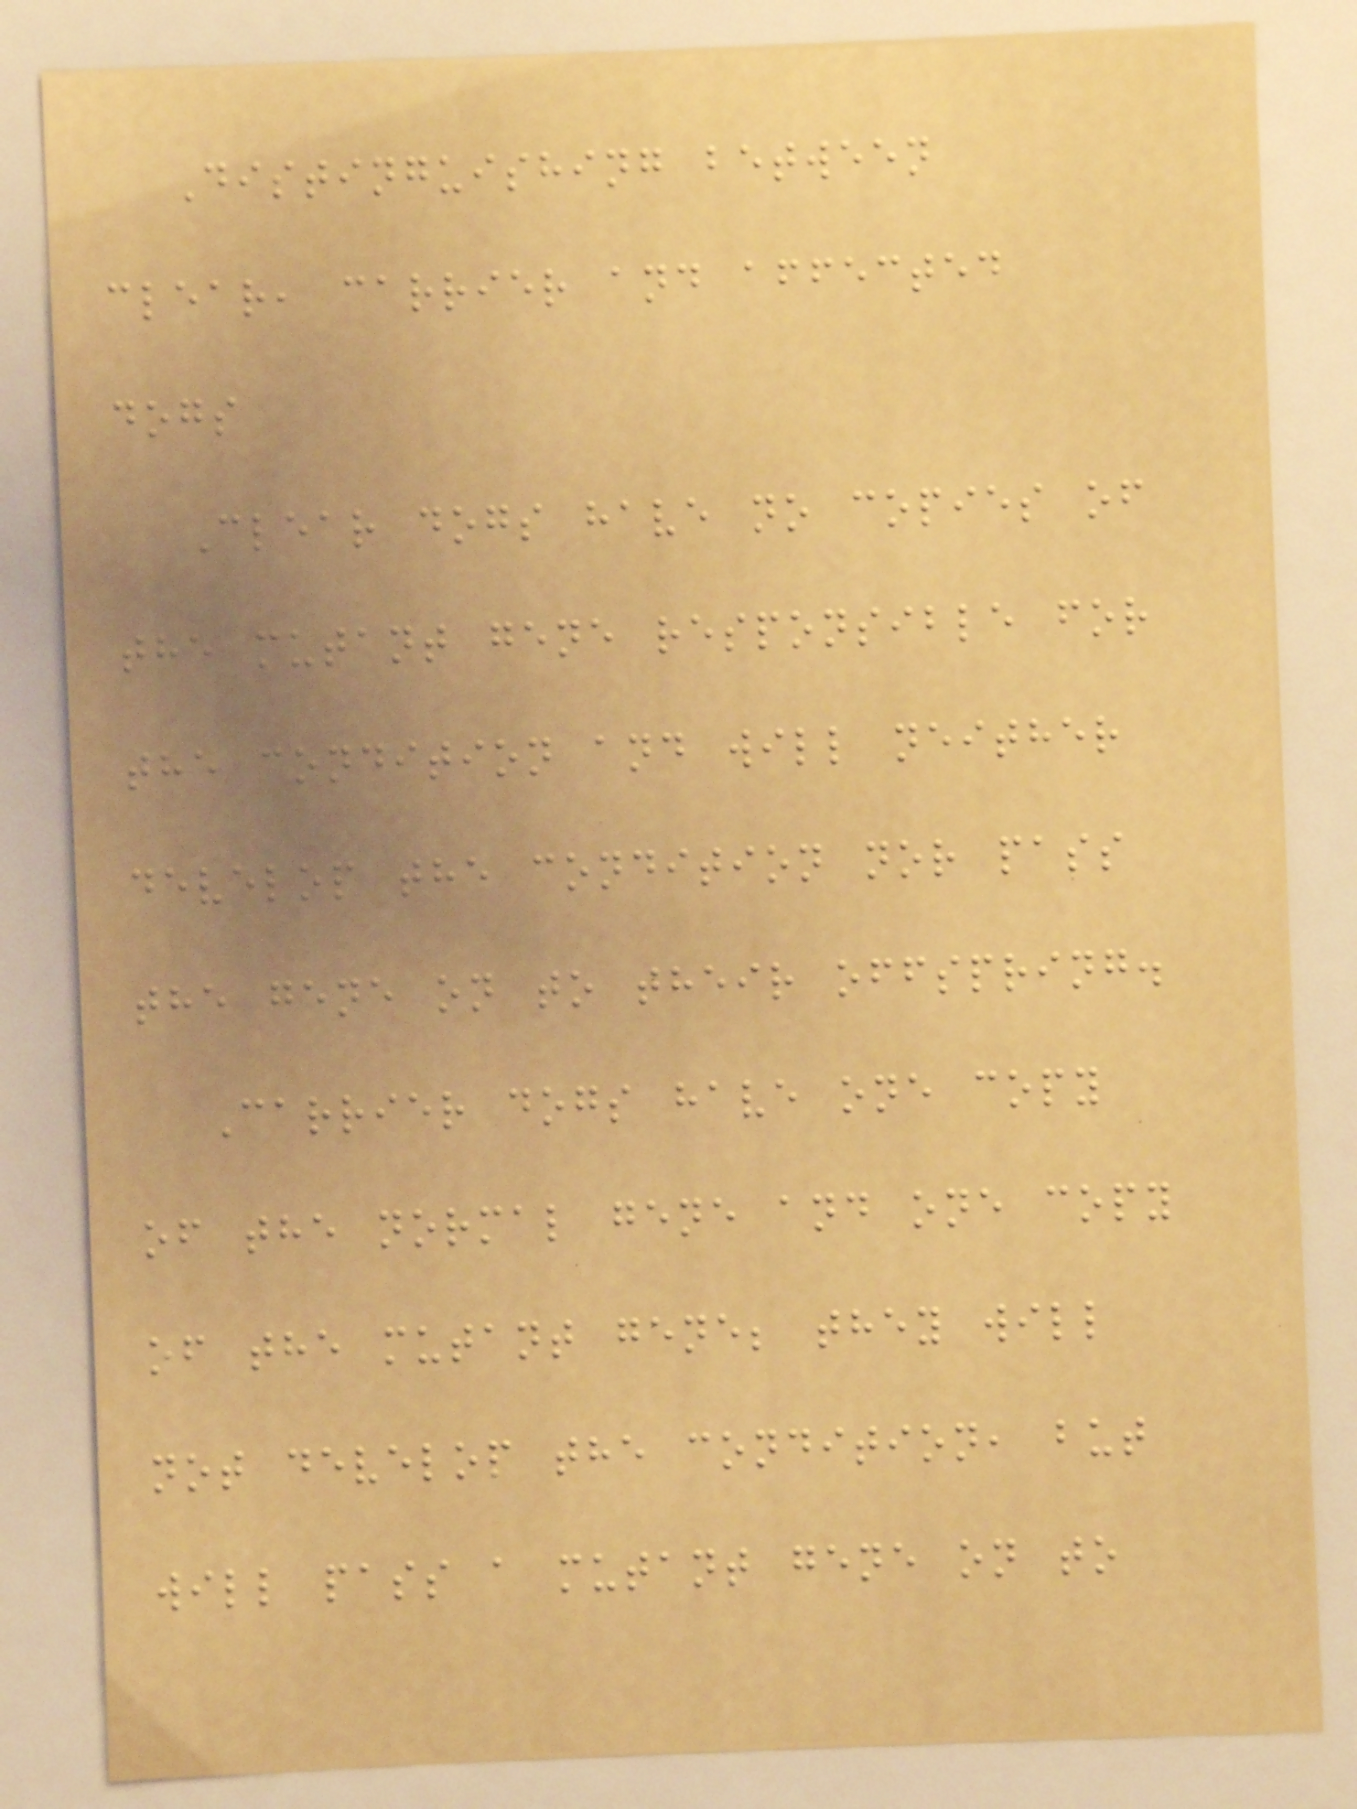Distinguishing between
clear, carrier and affected
dogs
Clear dogs have no copies of
the mutant gene responsible for
the condition and will neither
develop the condition nor pass
the gene on to their offspring.
Carrier dogs have one copy
of the normal gene and one copy
of the mutant gene; they will
not develop the condition, but
will pass a mutant gene on to
